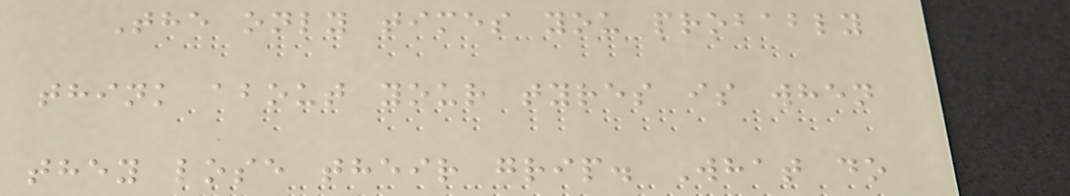The only times you probably
think about your tyres is when
they lose their grip. What do
